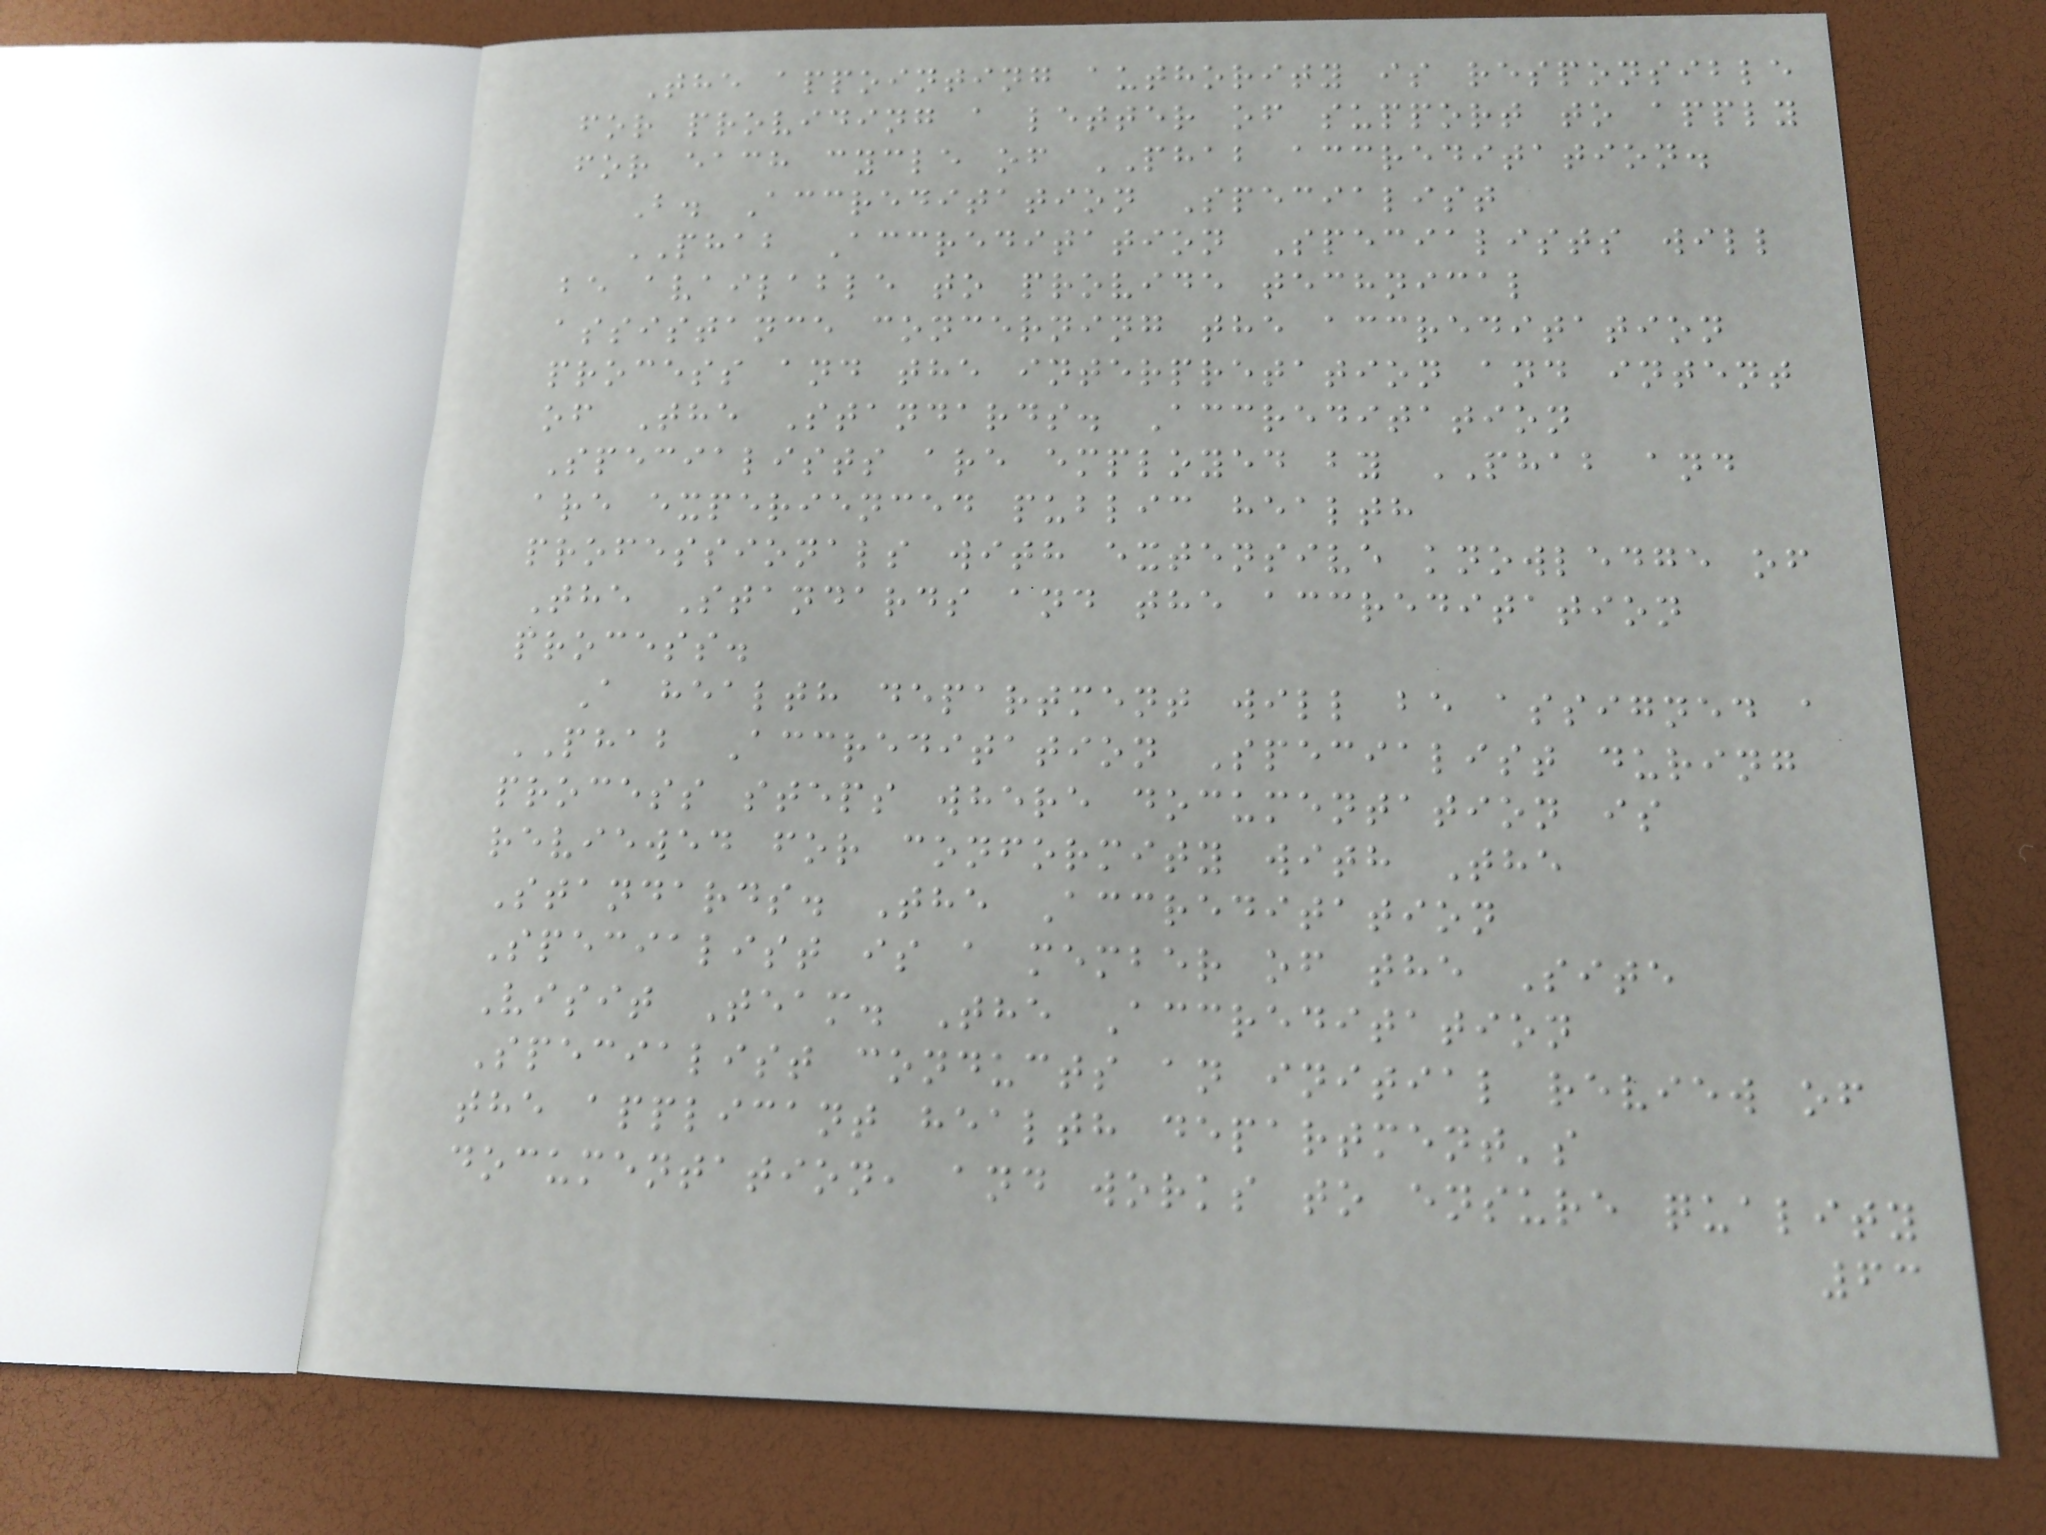The appointing authority is responsible
for providing a letter of support to apply
for each cycle of PHAB accreditation.
B. Accreditation Specialist
PHAB Accreditation Specialists will
be available to provide technical
assistance concerning the accreditation
process and the interpretation and intent
of The Standards. Accreditation
Specialists are employed by PHAB and
are experienced public health
professionals with extensive knowledge of
The Standards and the accreditation
process.
A health department will be assigned a
PHAB Accreditation Specialist during
process steps where documentation is
reviewed for conformity with The
Standards. The Accreditation
Specialist is a member of the Site
Visit Team. The Accreditation
Specialist conducts an initial review of
the applicant health department's
documentation, and works to ensure quality
63
